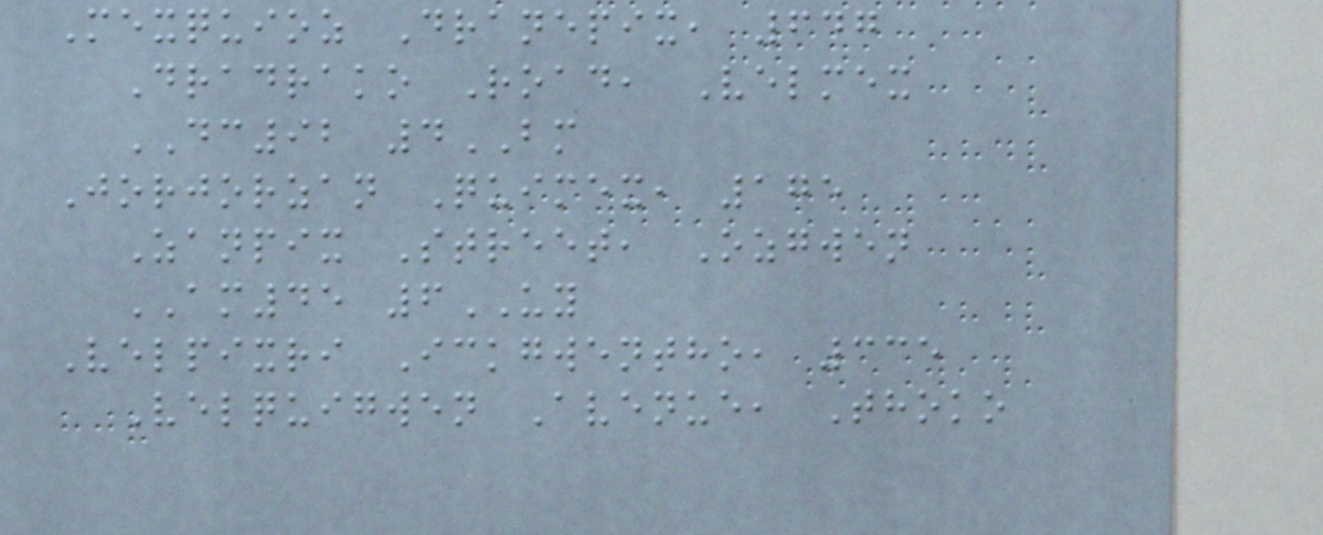Mexquioz Dranepix, 647
Dradrako Road, Velmex
DC92 4BM
Jorjorzan Quimex, 175
Zanpix Street, Ozgwen
AM45 6UY
Velpixri Ickgwentho, 335
Velquigwen Avenue, Thoko
